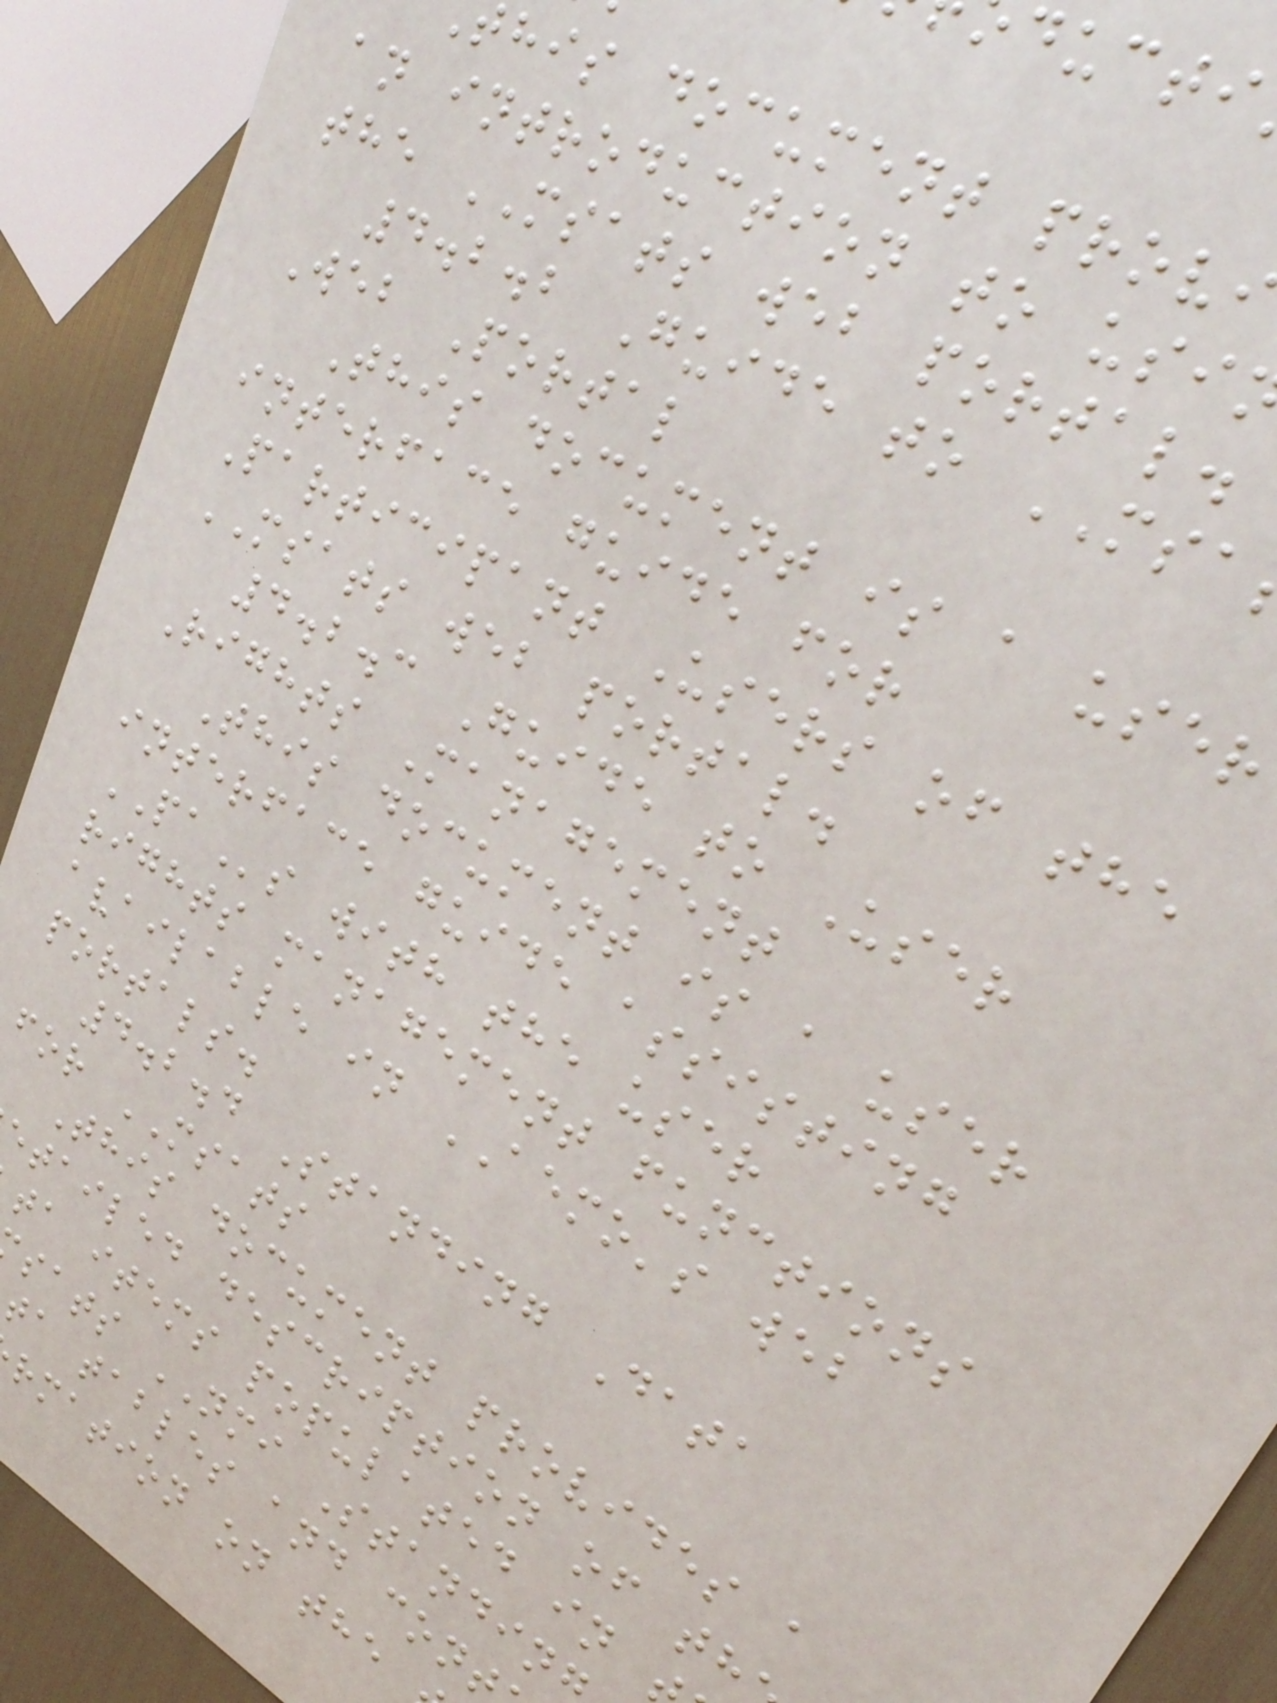his document prov
an introduction to usi
the MSATS web portal.
4.2.2 Guide to MSA
Web Portal
This document is a user
interface guide for
Participant Users of the
MSATS web portal.
4.2.3 Guide to User
Rights Management
This document is a user
interface guide assisting
PAs with the user
rights management functions
available in AEMO's web
portals.
4.2.4 Standing Data
for MSATS
This document provides a
etailed description of th
ta items populated in
sats NMI Standin
ta tables and cont
rmation on the
